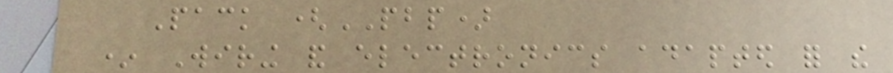Pack (PBP)
* Wiring and electronics adapted for the
